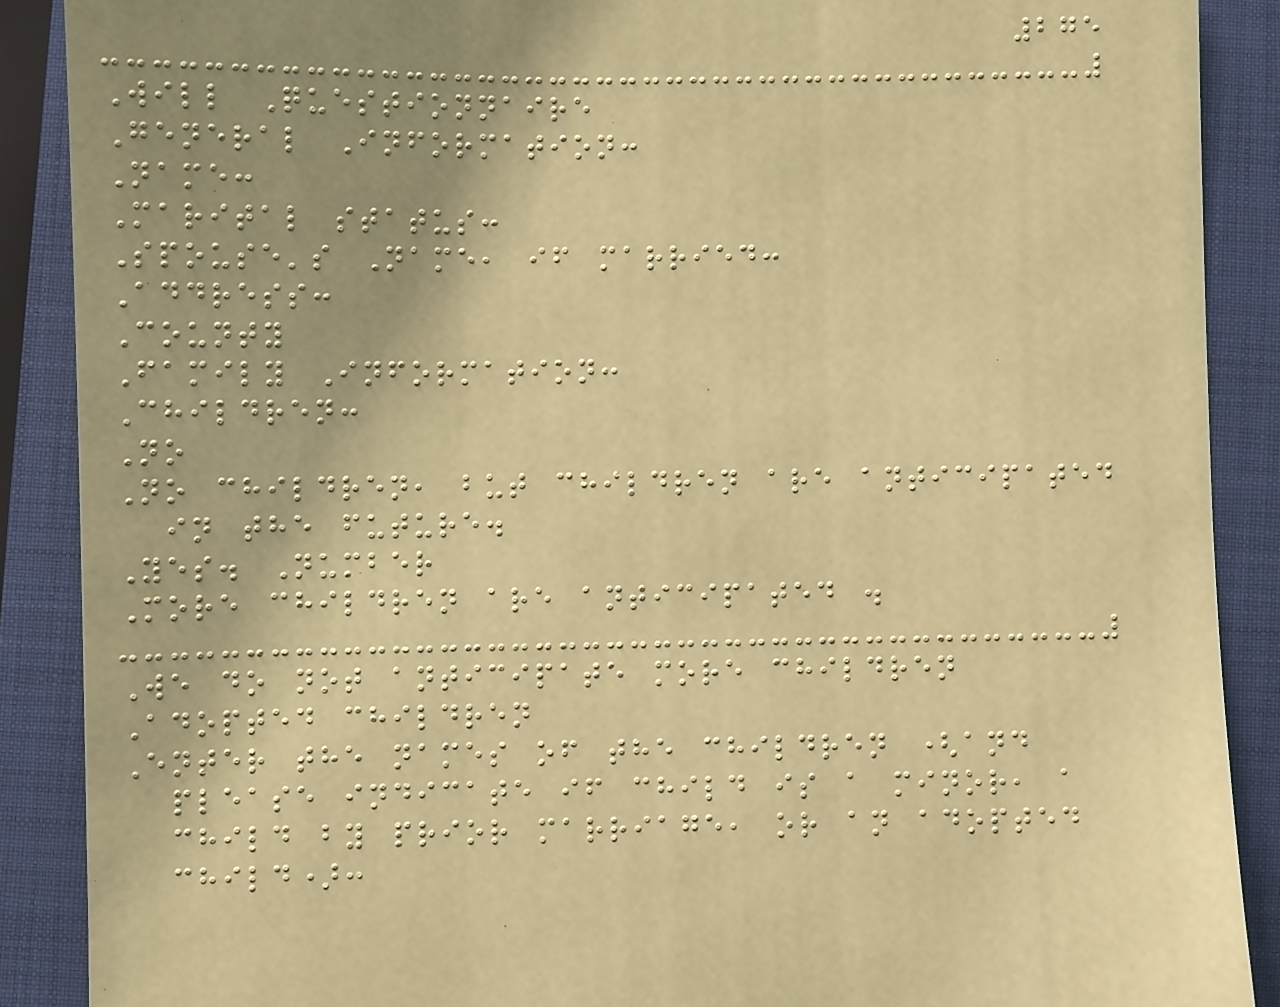275
Will Questionnaire
General Information:
Name:
Marital status:
Spouse's Name, if married:
Address:
County
Family Information:
Children:
No
No children, but children are anticipated
in the future.
Yes. Number
More children are anticipated .
We do not anticipate more children
Adopted children
Enter the names of the children (and
please indicate if child is a minor, a
child by prior marriage, or an adopted
child):
